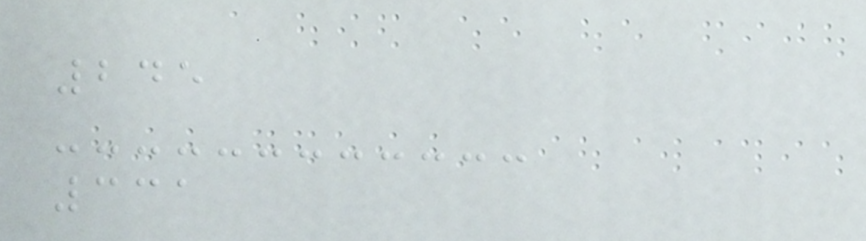245
331
